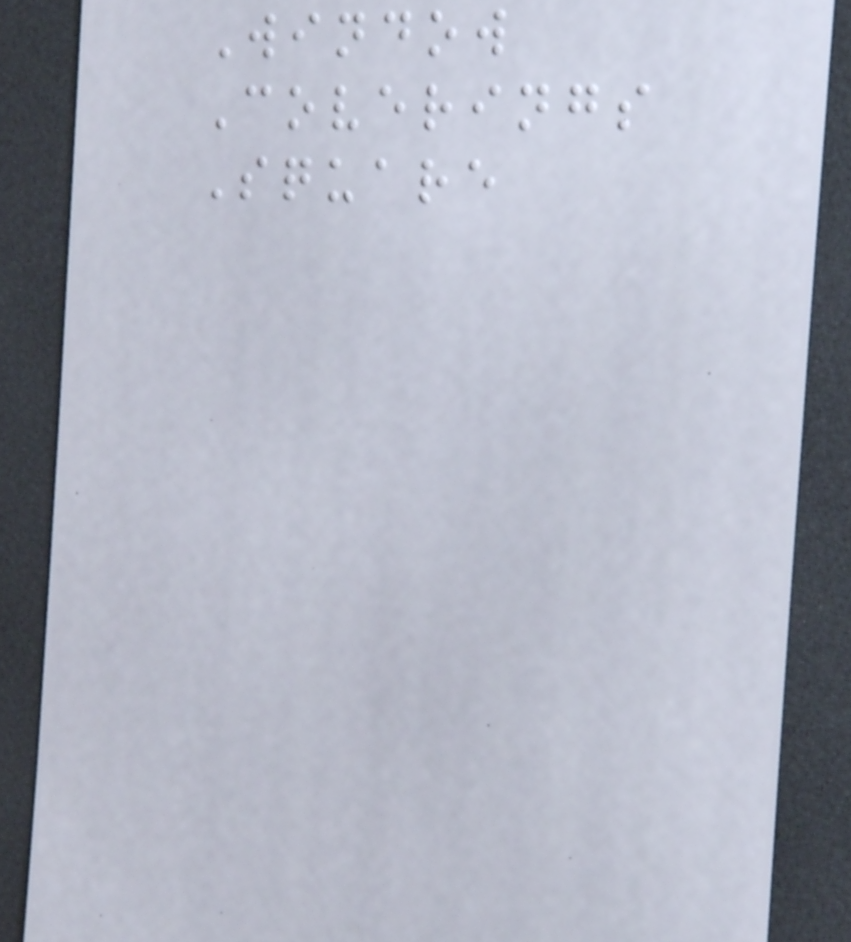Window
Coverings
Square
